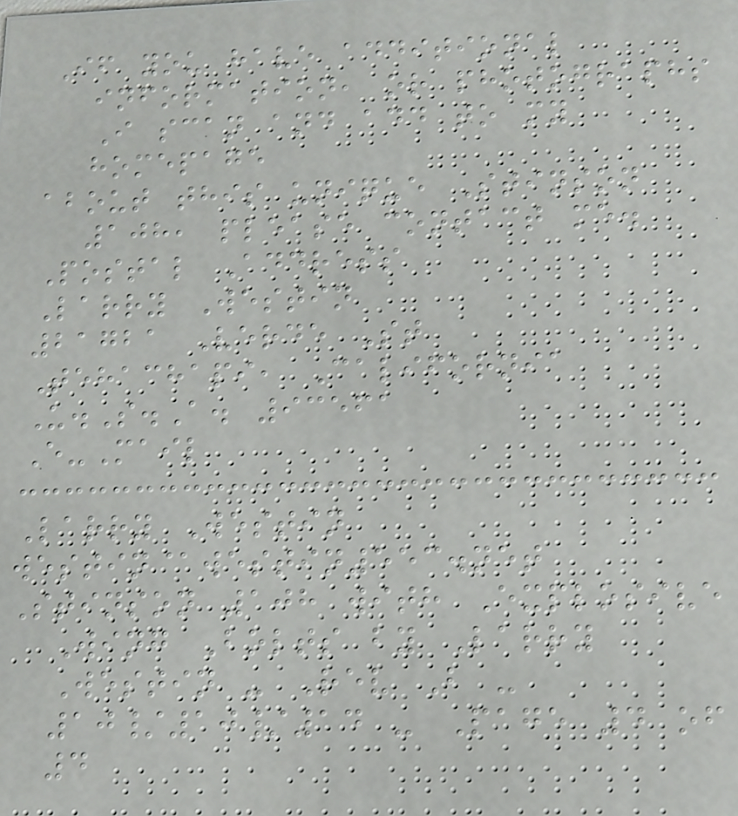If you have additional
information, or photographs
I scan and add to my
homepage
about this unique Stinson
108, please contact me.
Postal Address
Larry Westin
21721 Verde St
Tehachapi, California
U.S.A. 93561
E-Mail
Larry Westin
westin@westin553.net
Stinson 108 with Explosive
Wing Bolts by Larry
Westin - Rev B -
10/10/14 - Page 4 of
4
